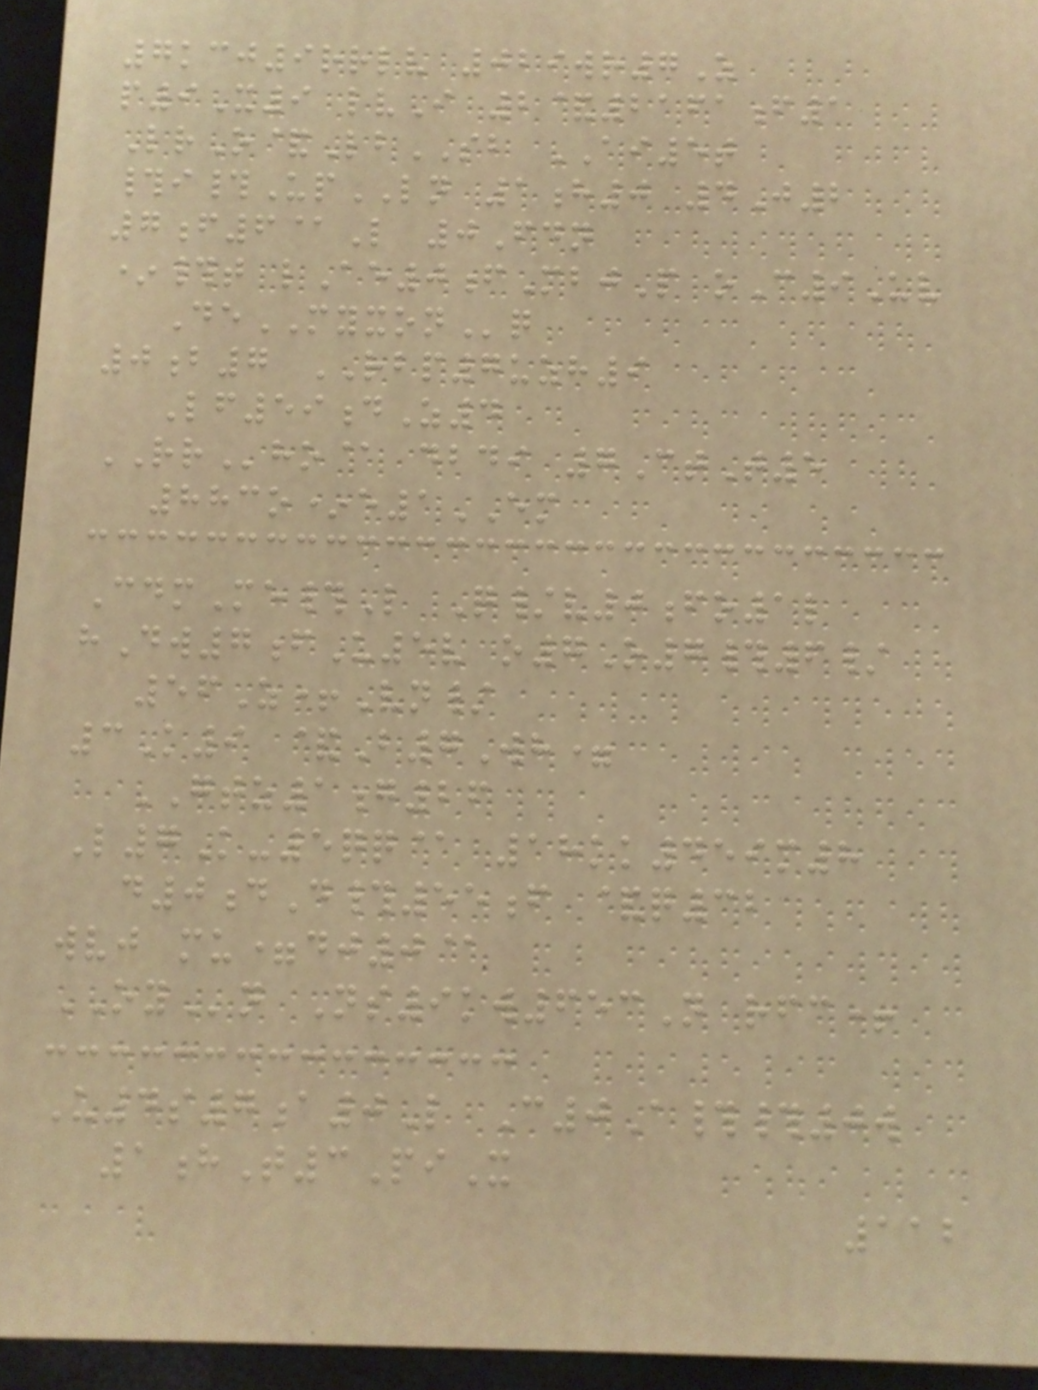7kcj9rrlv 029wr7Z
p9X9 lvI 2&2161f1
LrO&LbSB AI5t
#i#UpLN 1h0 4J2
7f6@L 0Fdn
*#t lAe0fMbjP oC9Uv
DeMYXONq
0b7 RBP7uzh9
Lf59dZ4
RRho@ dbdi 7CtT5
883o*e1EM
CdmMe#L Q/v0fo1l
hDw7fU5v o7O7#6/
56Z+Vn/
3K9 &B7Wh=
GTZ1g26
L7K-5qq@ 18kk459m8
d0dD#55f &q32
wvj mu=dj0@
OYn Ns9kw653N rfc+
U4s7a0L C0A##0w
1hT3PiX
112
